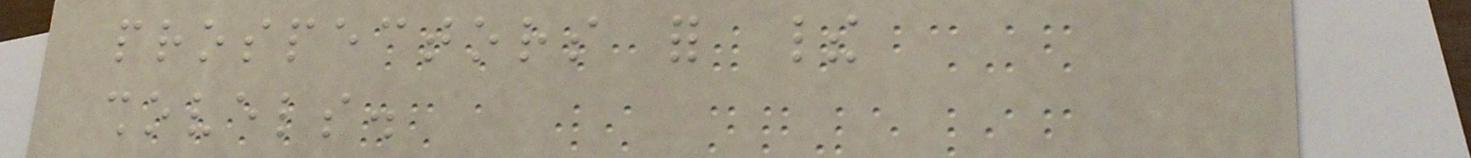prospectors for their
shovels.
